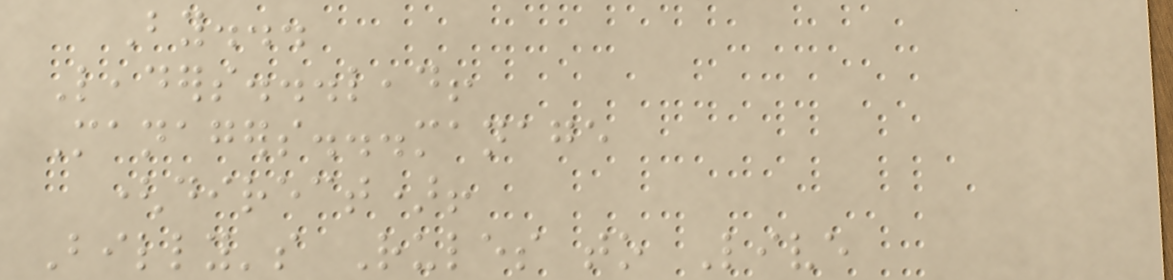By...
Leaders...lead!
Managers...manage
(direct)!
Billy's Rules to Live
